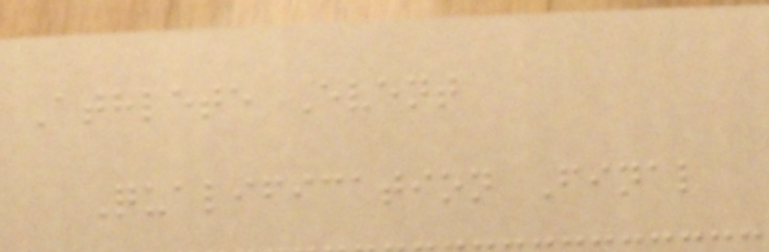Athlete Event
Qualification Final
